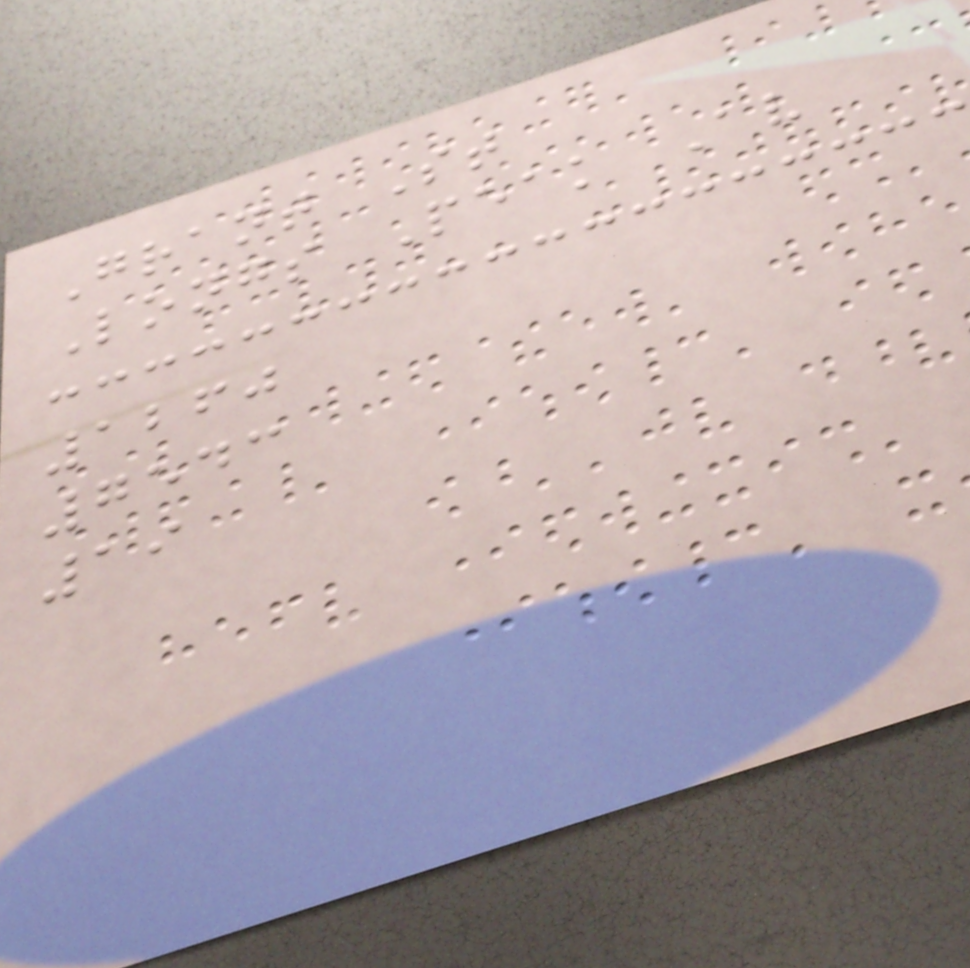Grant St
Longs Peak Av
1260
7543
19
